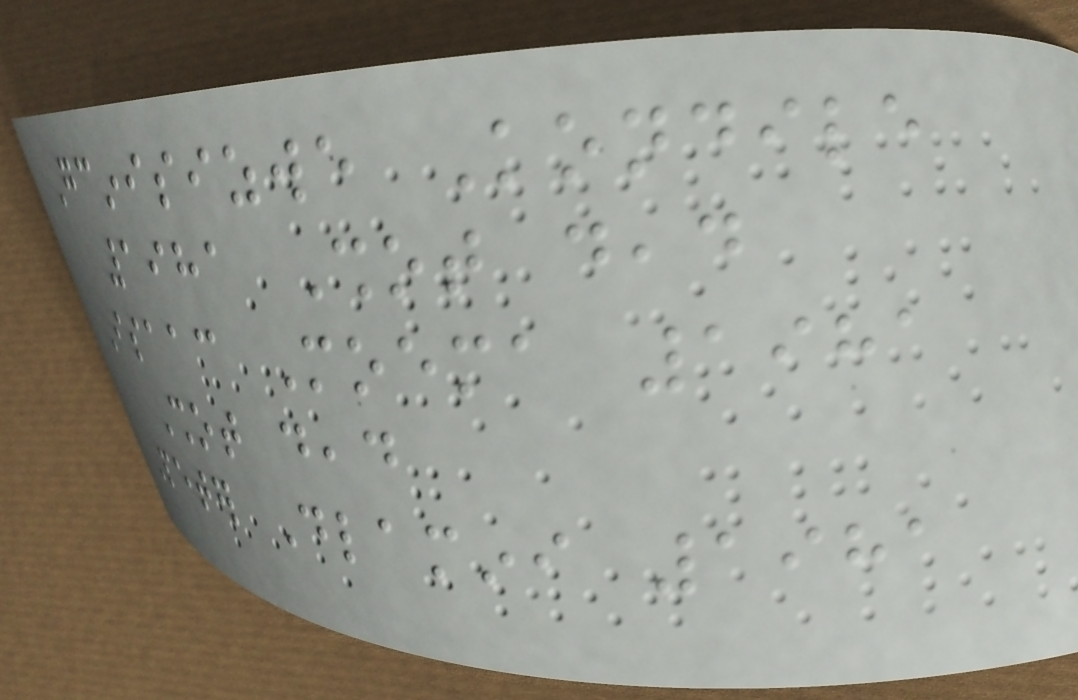Gcinisizwe Kondile
1981 Shot dead
Isaac Moema 1981
Shot dead
Peter Dlamini 1981
